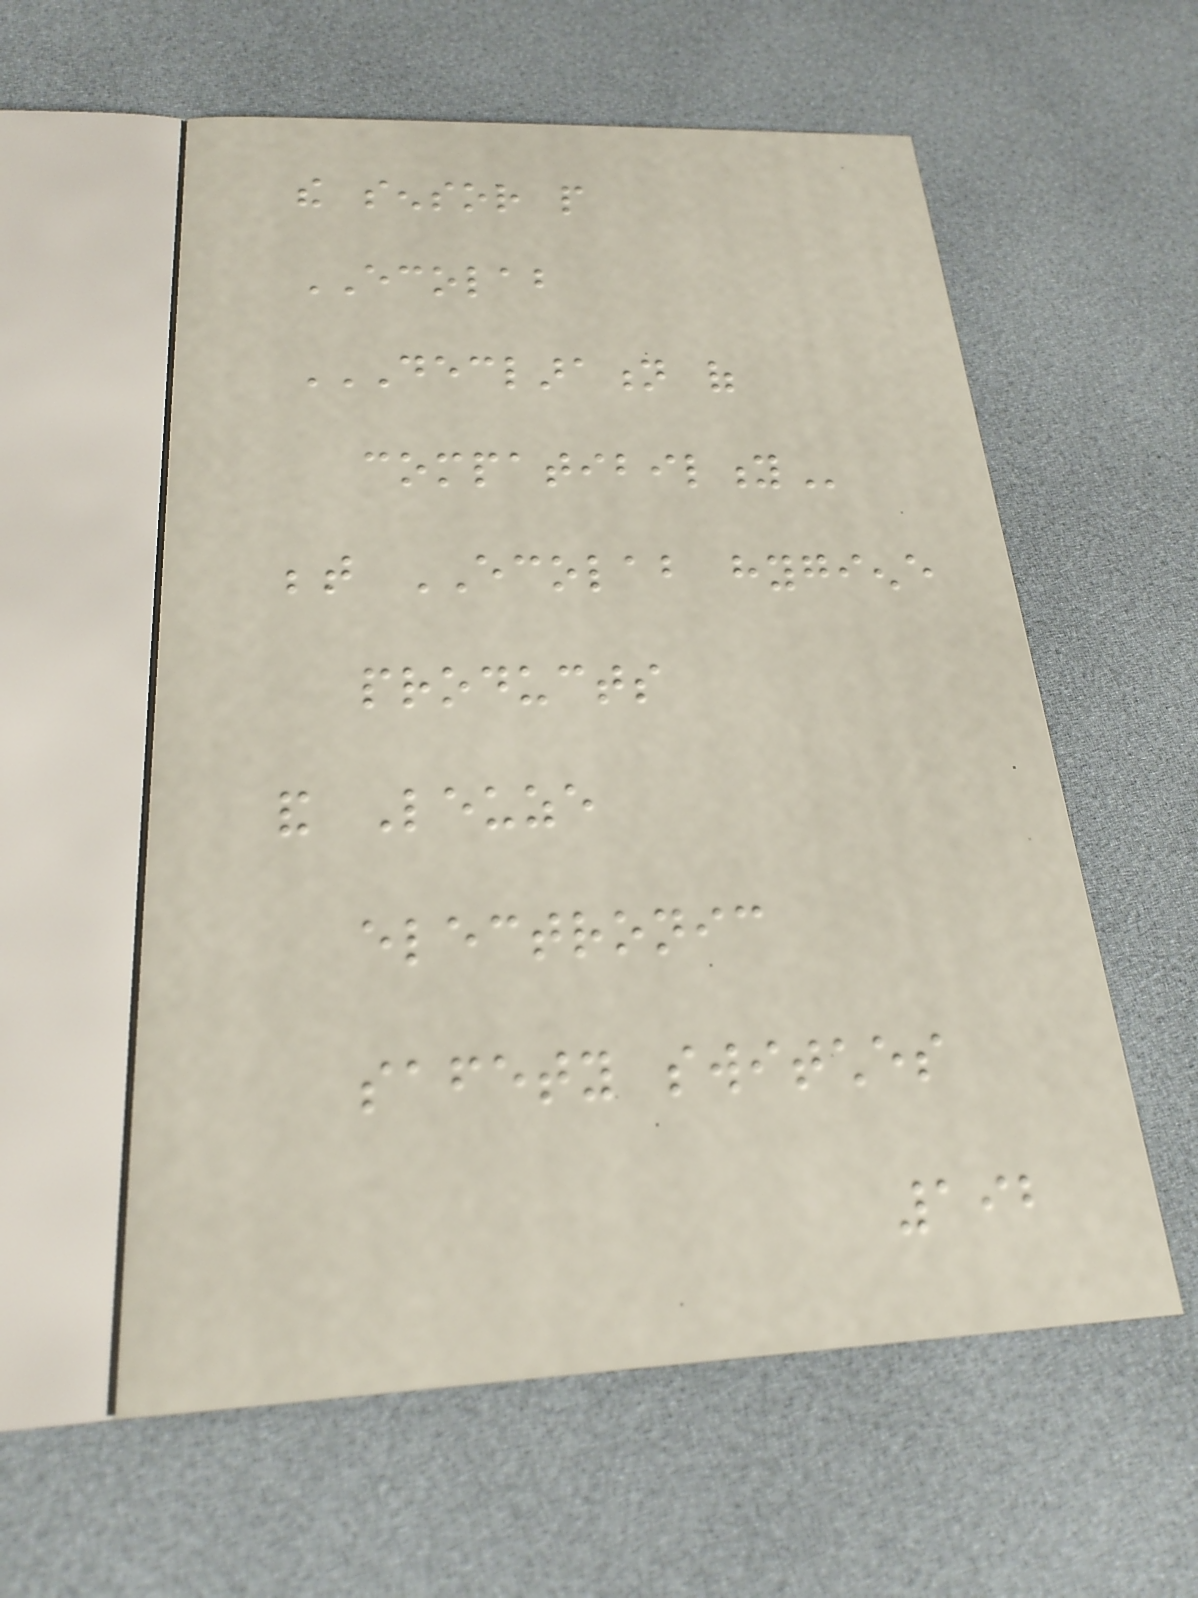the sensor people
ECOLAB
DECLARATION OF
COMPATIBILITY
between ECOLAB hygiene
products
and Leuze
electronic
safety switches
192
